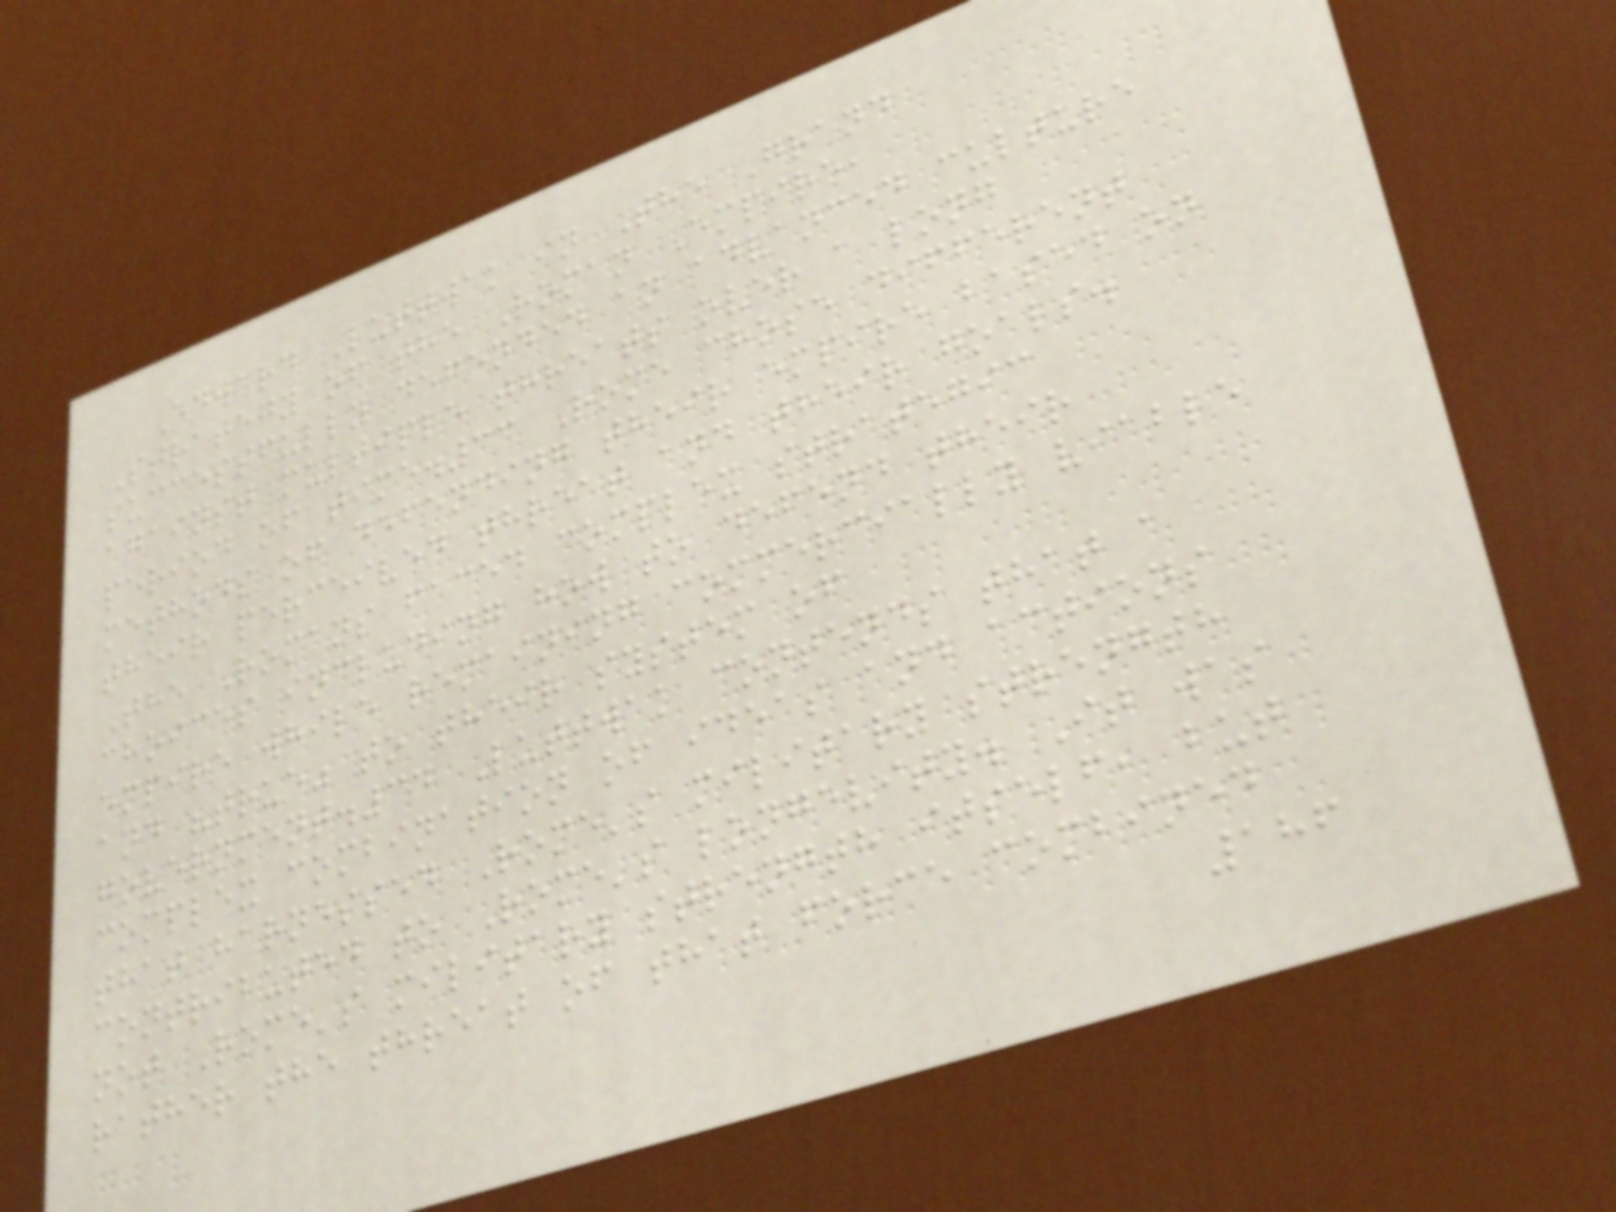Edward Luttwak in The Grand
Strategy of the Roman Empire,
successfully defended an advanced culture
against multiple threats over a long
period of time.33 Rome chose different
methods of defending their empire based on
their perceived threat and their goals.
The Romans faced complex strategic
choices including how to defend their
empire while remaining commercially viable
and "true" to their system of
government.34 Luttwak contends that a
complex combination of ideas and actions
that harnessed Rome's military strength
contributed to Rome's longevity. It was
not Rome's military strength itself, but
rather the threat of that force combined
186
